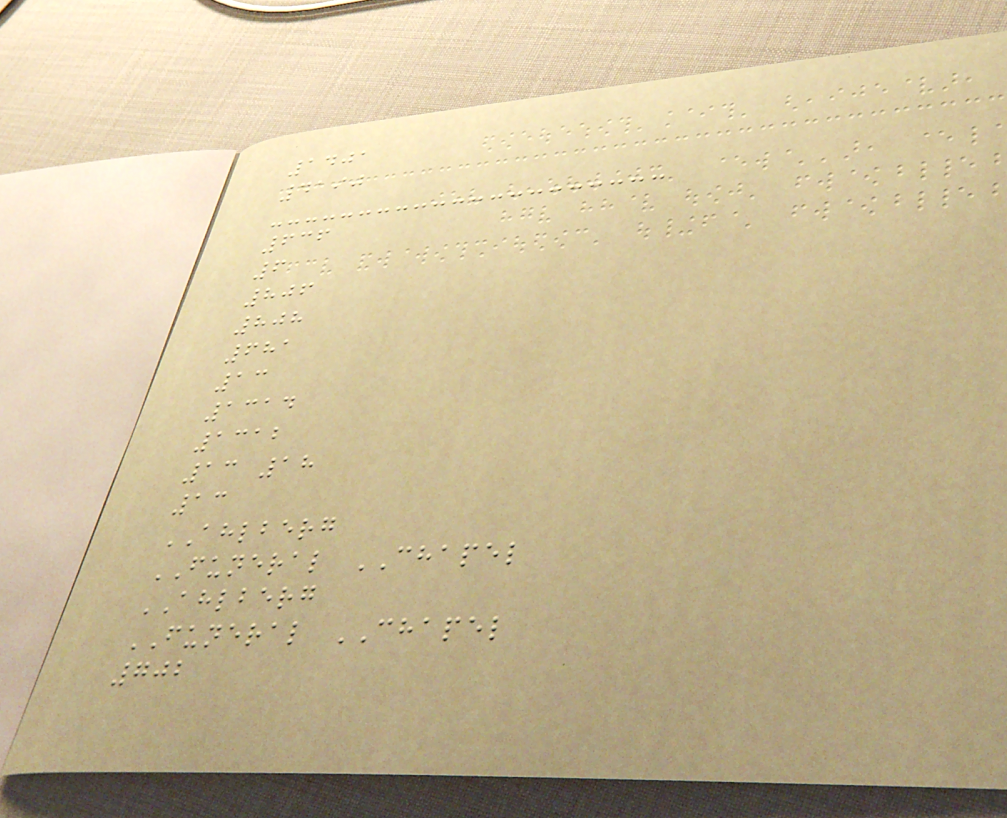1401
4190
636
6
806
808
681
13
1314
1312
13 18
13
AHLBERG
FUNERAL CHAPEL
AHLBERG
FUNERAL CHAPEL
702
